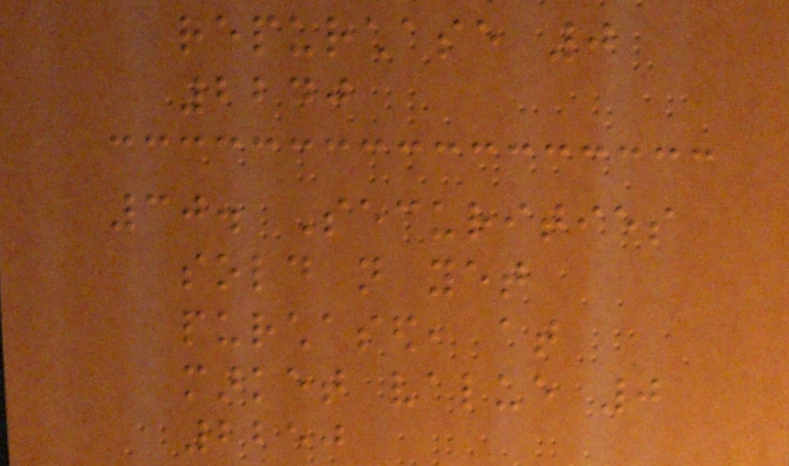repurchase 0
2240
30. Securities
sold not yet
purchased, at
market value 0
2250
